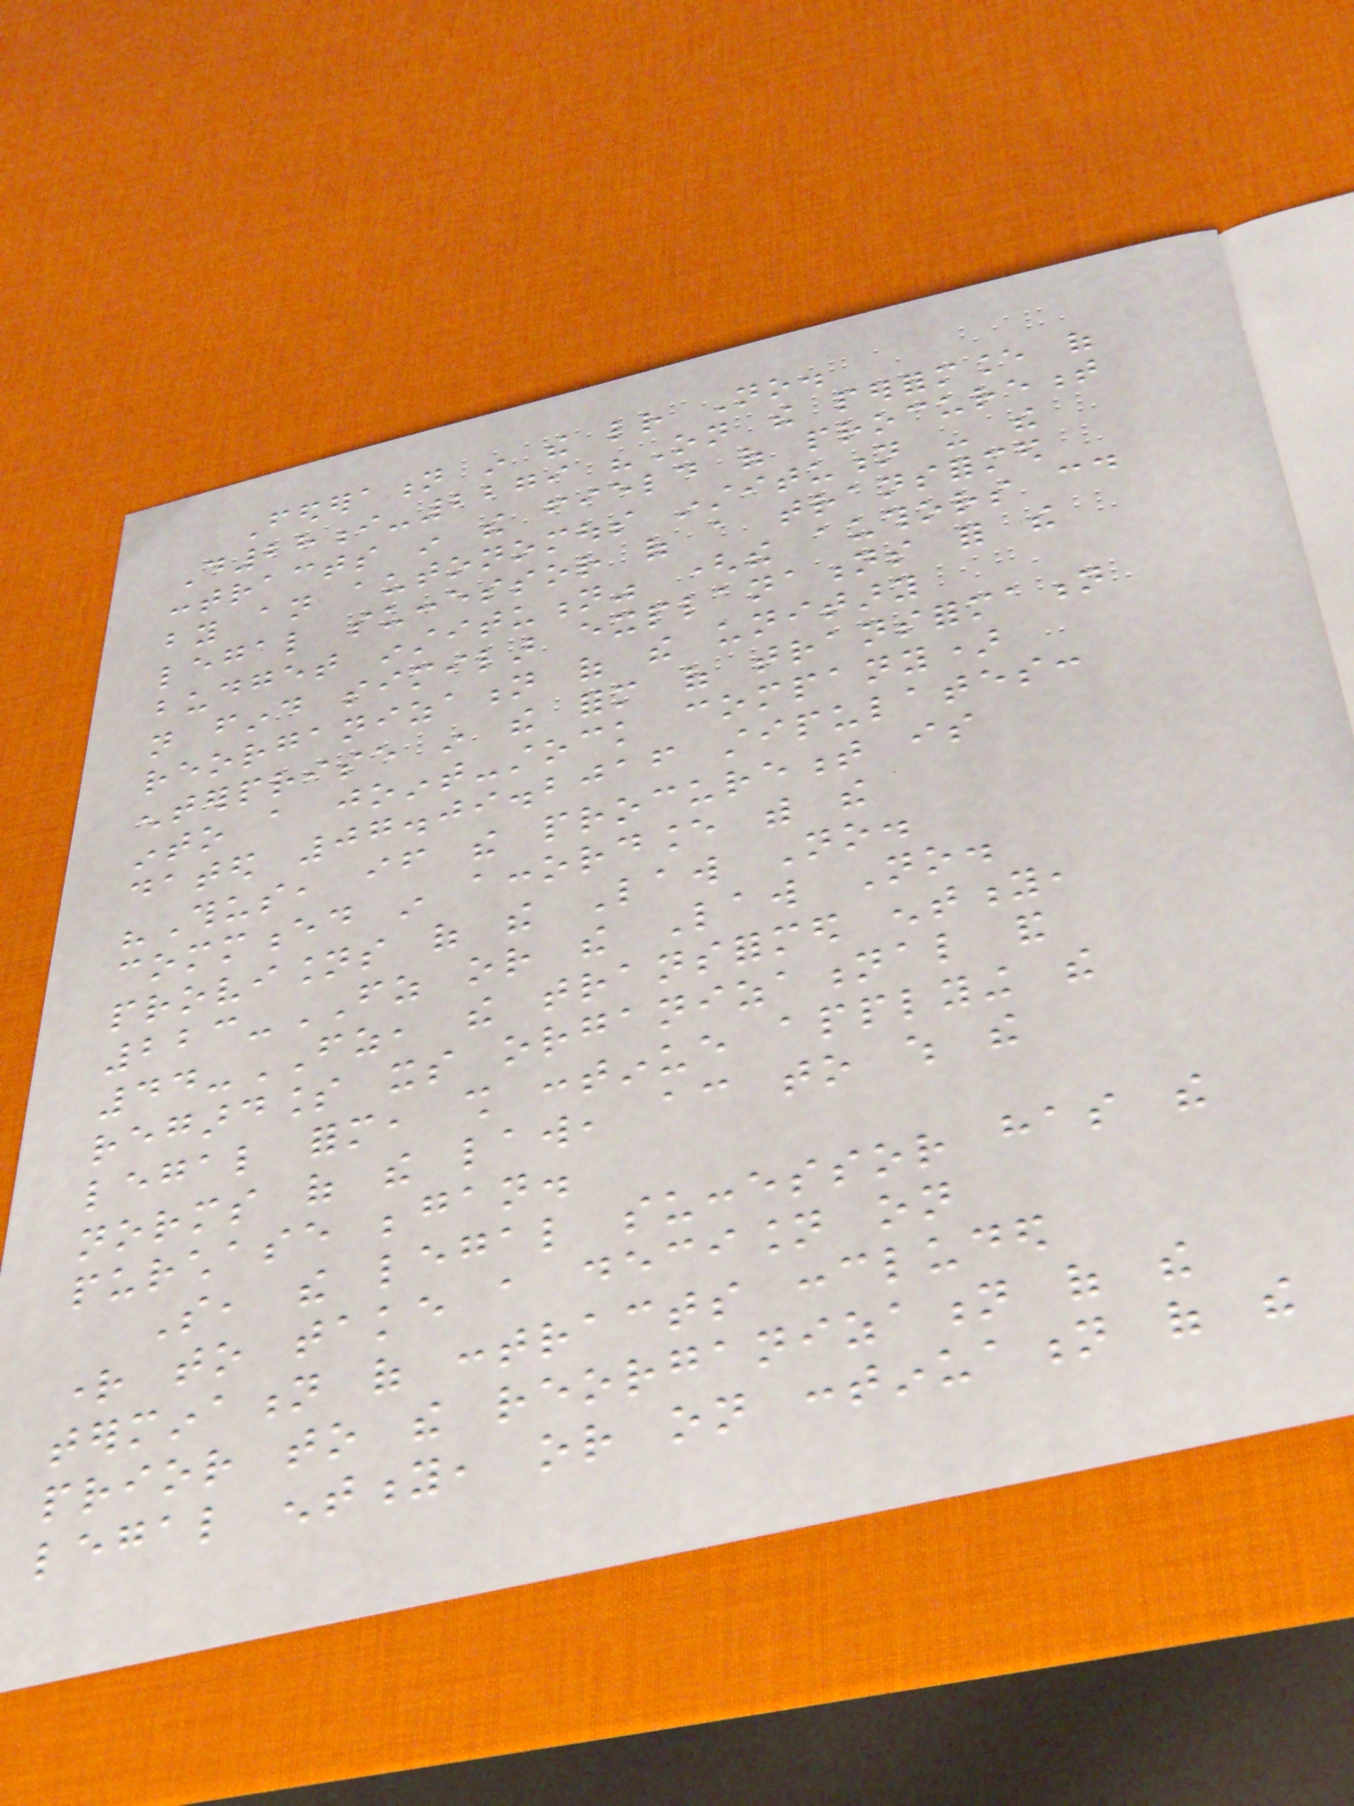Federation in the letter No.
D28i-2279 "On the performance of
contracts in the field of procurement
by an autonomous institution - the
legal successor of a transformed
budget institution" (the authors could
not find similar explanations for the
reorganization of the unitary
enterprise in the form of transformation
into a joint-stock company)
dated 07.09.2016 stipulates:
"Thus, if the procurement is
commenced in accordance with the
provisions of the Law No.
223-FZ or the Law No.
44-FZ, the transformed entity,
regardless its organizational and
legal form, shall continue applying the
norms of the law, according to which the
purchase began.
So, the legal successor has the
right to take a decision on
termination of contracts concluded
prior to the reorganization of the
legal entity, or on continuation of the
